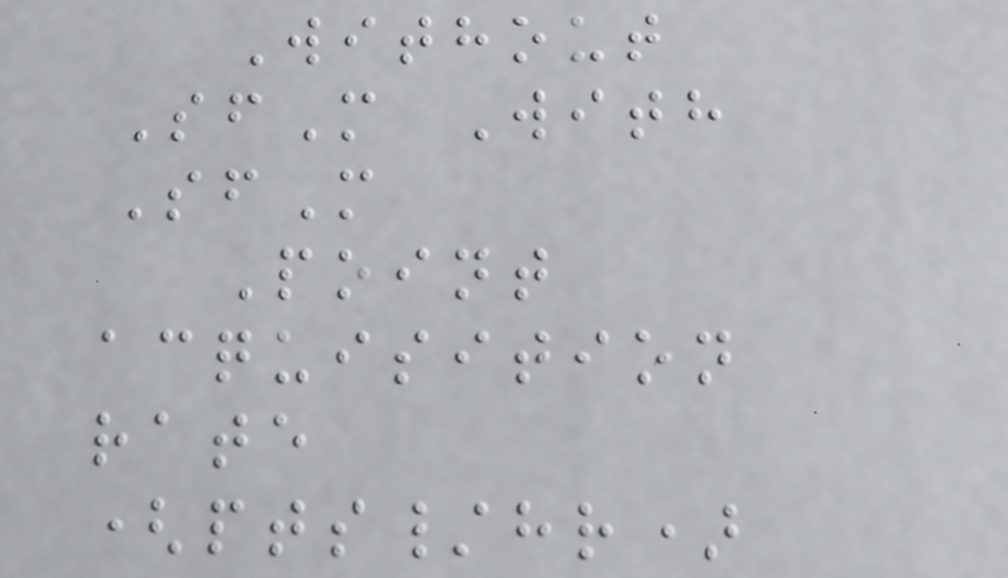Without
SfM With
SfM
Point
acquisition
rate
(pts/hr)
